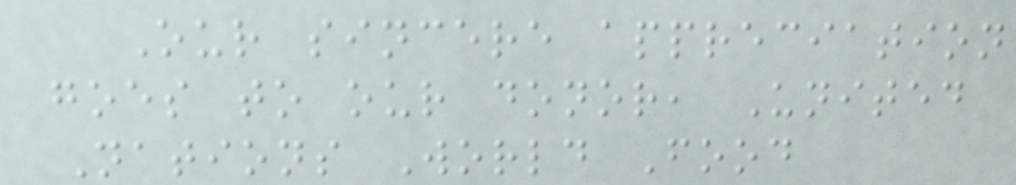Our sincere appreciation
goes to our donor, United
Nations World Food
